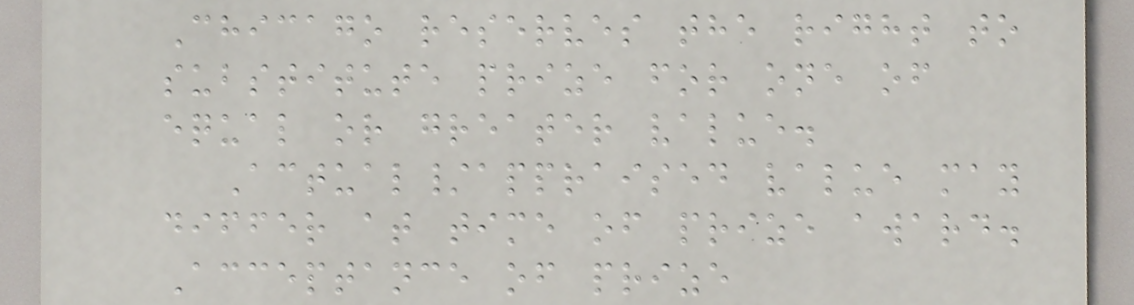Chicago reserves the right to
substitute prize for one of
equal or greater value.
Actual/appraised value may
differ at time of prize award.
Acceptance of prize
